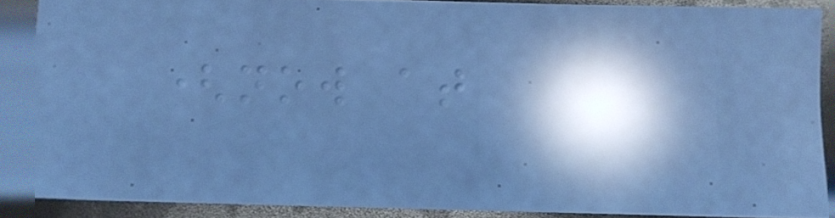(now at
